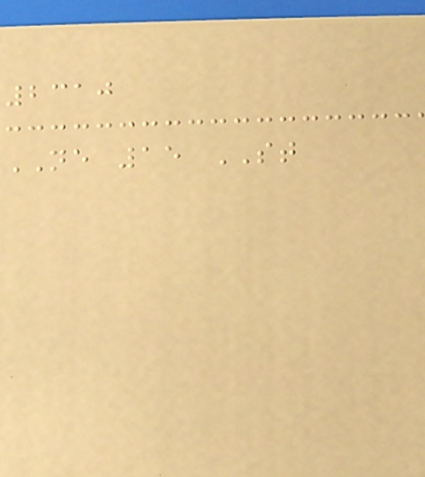2310
NE 15 ST
